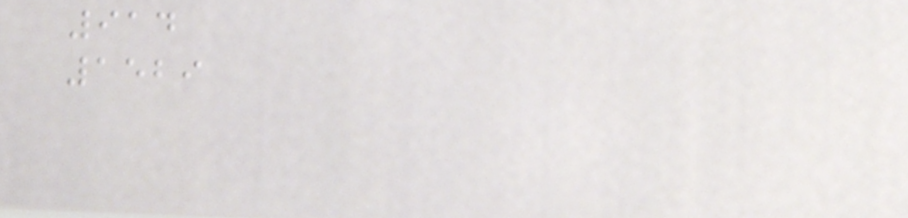914
1529
